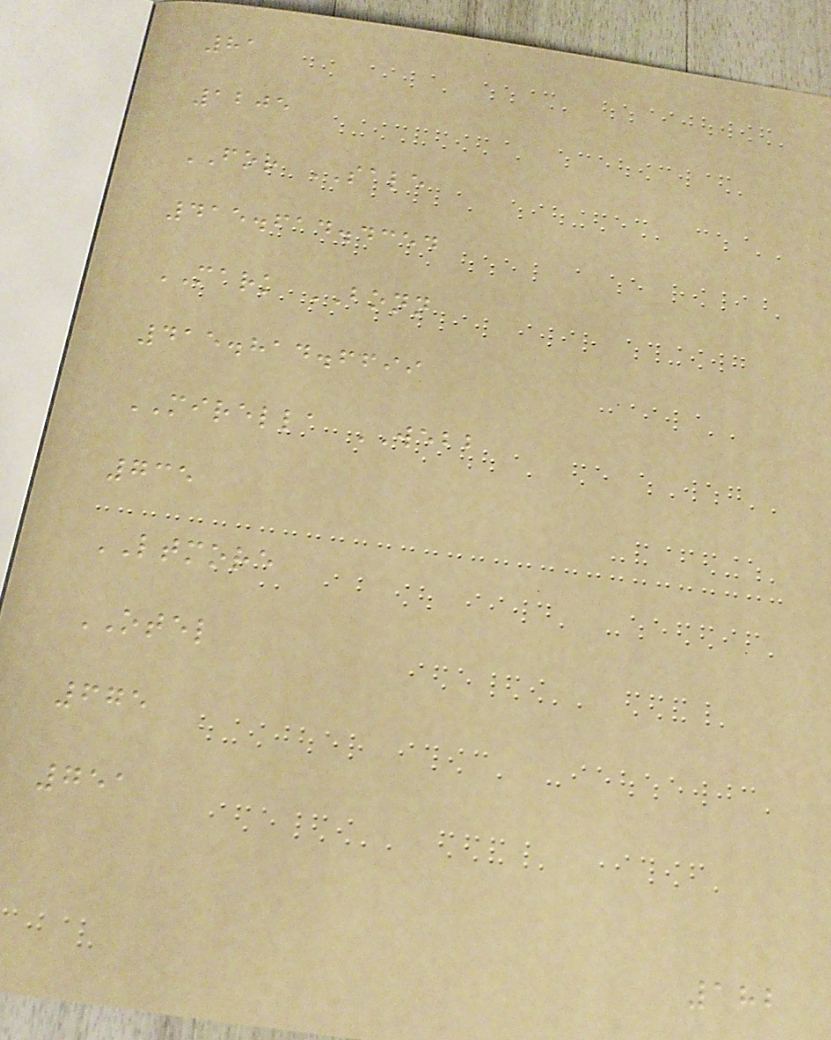81
1205
FOR SALE
415.614.4354
MARK BONN
415.814.6699
MIRELLA WEBB
735
LTMORE
OTEL
675
751
182
